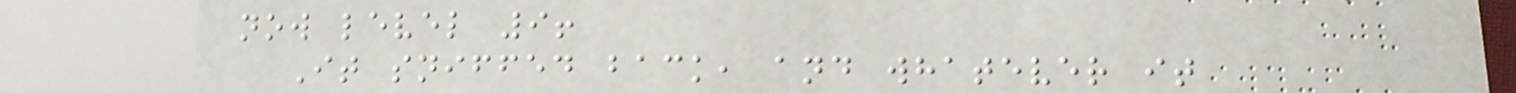now level 9!
It sniffed back, and whatever it
